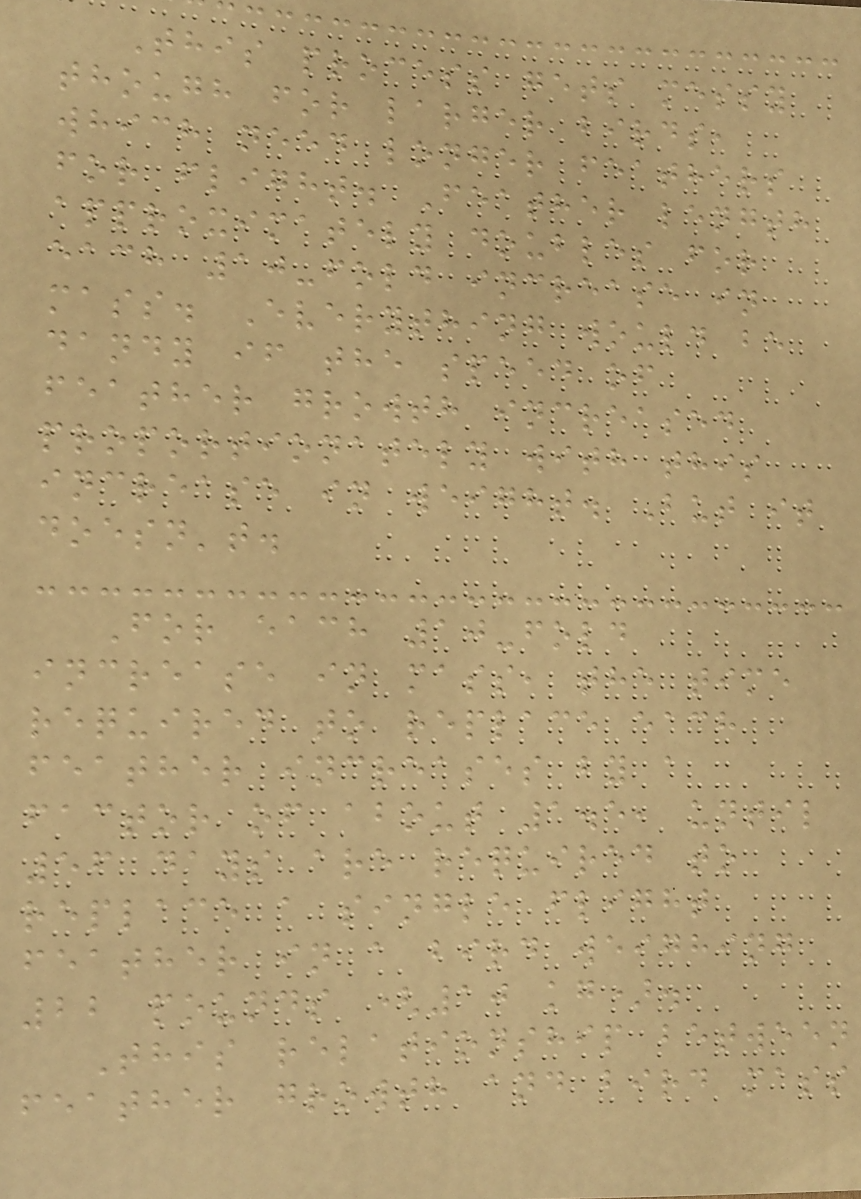This process gets messy
though for larger birds,
which need longer feathers
for flight. Feather length
approximately doubles for
each 10-fold increase in
mass. Everything would be
dandy if the speed of
feather growth increased
proportionately with this
increase in weight. But it
doesn't.
For each 10-fold
increase in mass, the time
required to replace each
feather increases by a
factor of about 1.5, until
56 days are required to
replace a single flight
feather in a bird weighing
22 pounds (10 kg).
This relationship between
feather growth and bird mass
